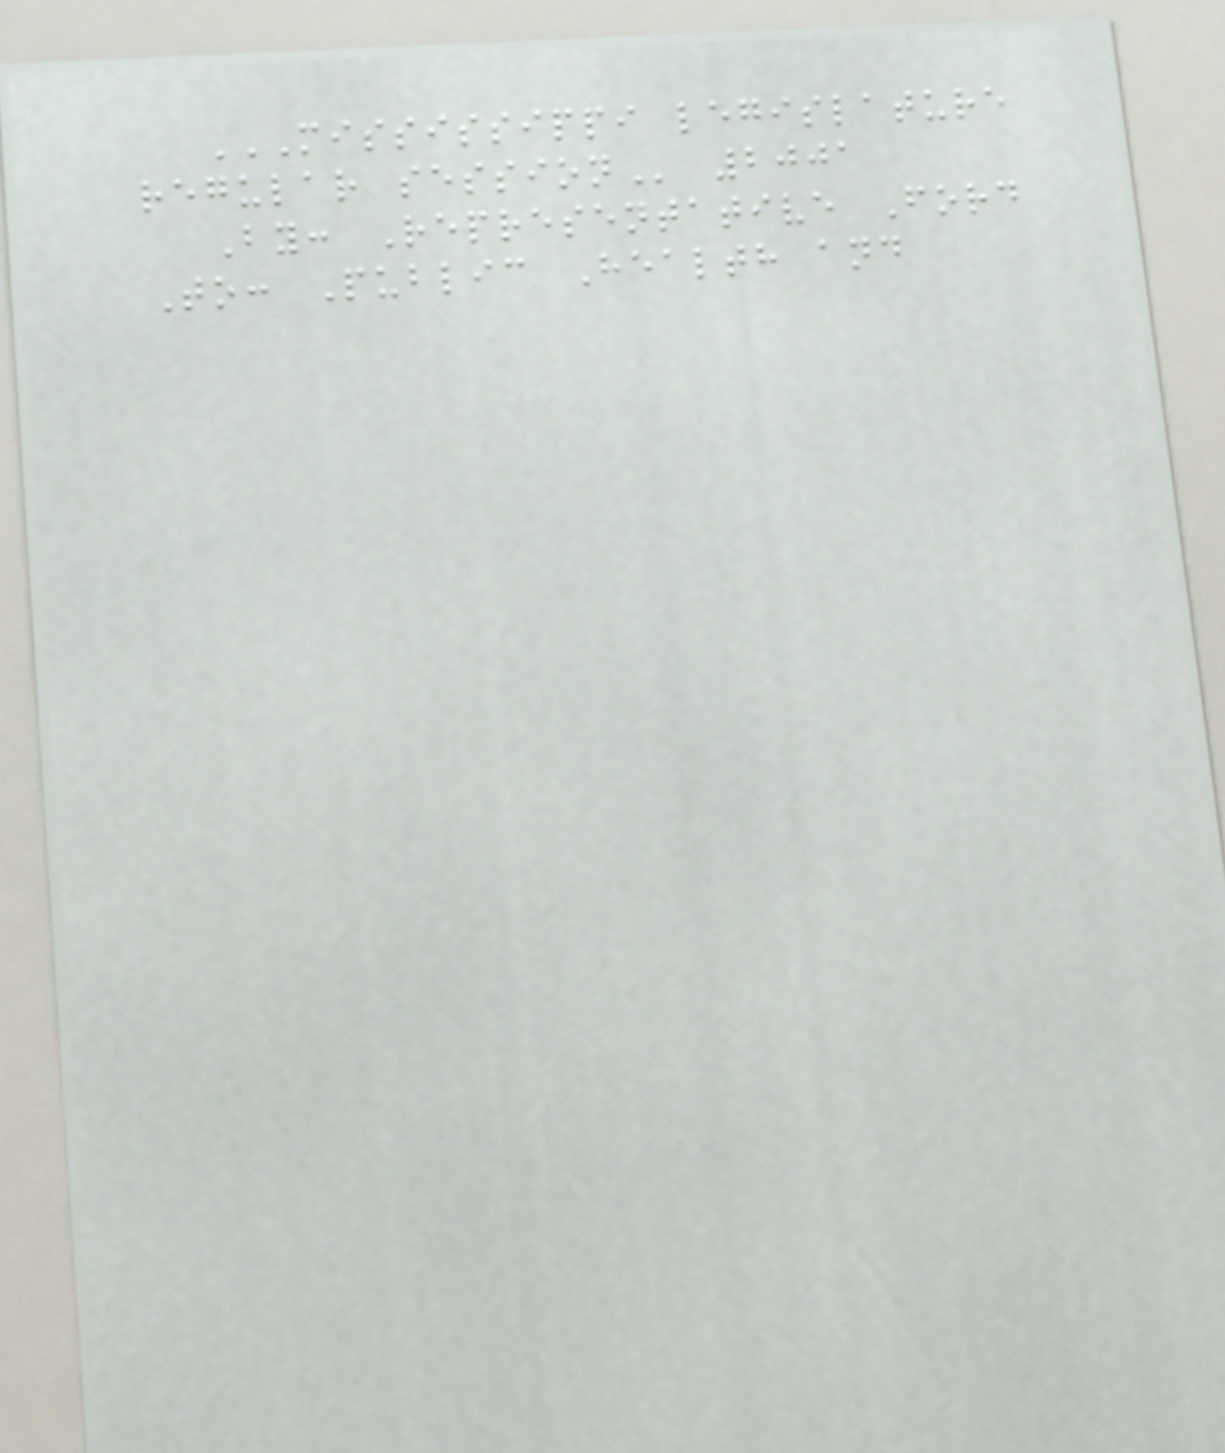MISSISSIPPI LEGISLATURE
REGULAR SESSION 2001
By: Representative Ford
To: Public Health and
